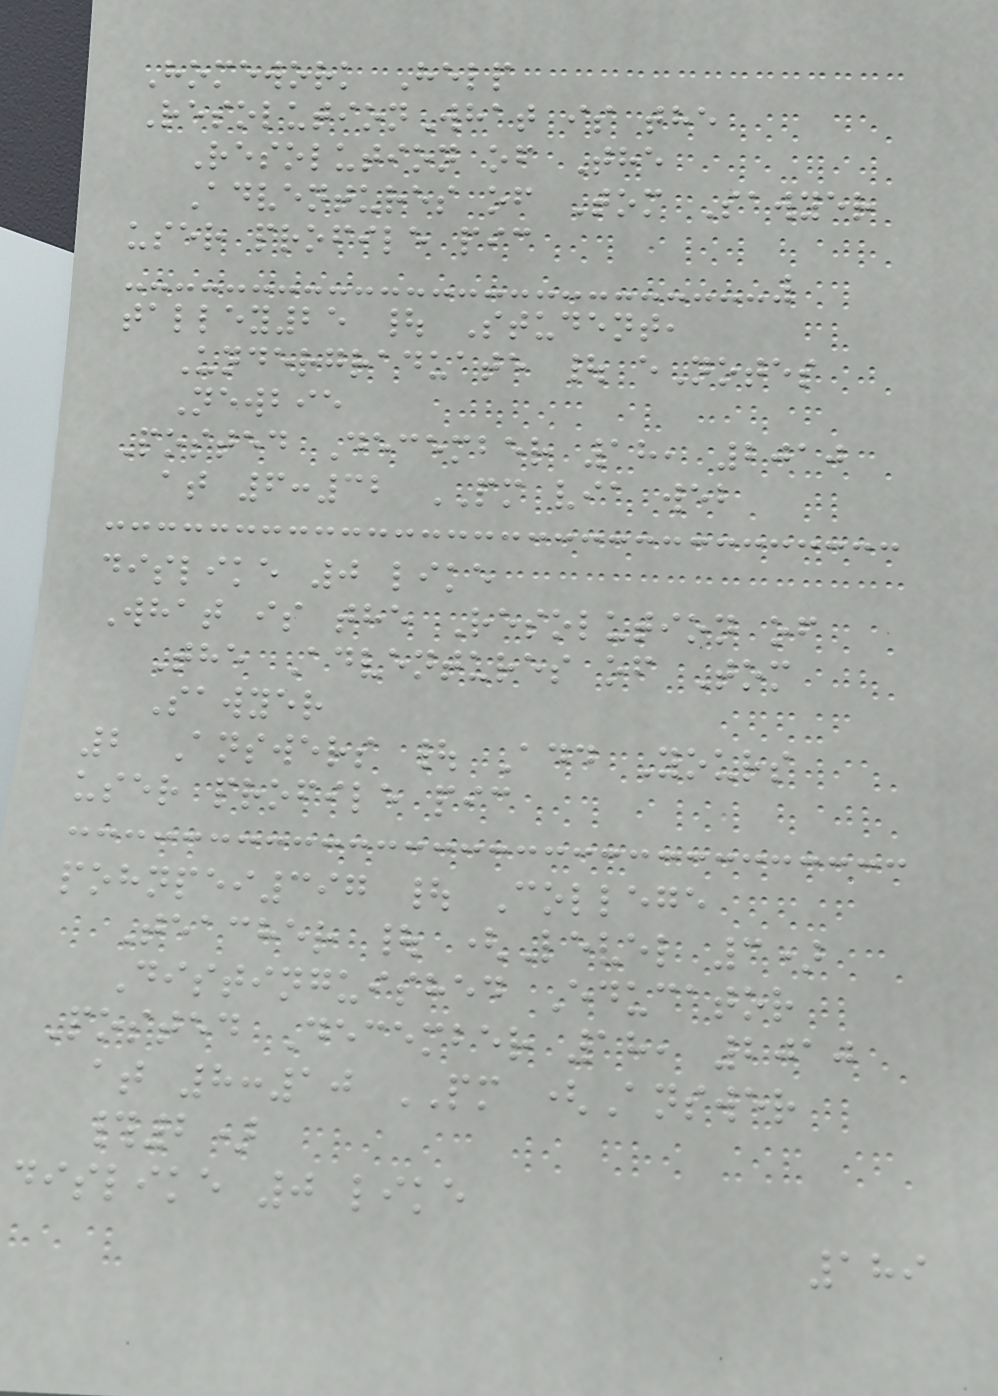Homework Help
ResolutionWhat is the
Resolution of The
Adventures of Tom Sawyer
user profile pic
talley25 | Student,
Undergraduate | eNotes
Newbie
Posted December 18, 2010
at 6:32 PM via web
dislike 0 like
What is the Resolution of
The Adventures of Tom
Sawyer
2 Answers | Add Yours
user profile pic
pohnpei397 | College
Teacher | (Level 3)
Distinguished Educator
Posted December 18, 2010
at 8:10 PM (Answer
#2)
dislike 0 like
189
